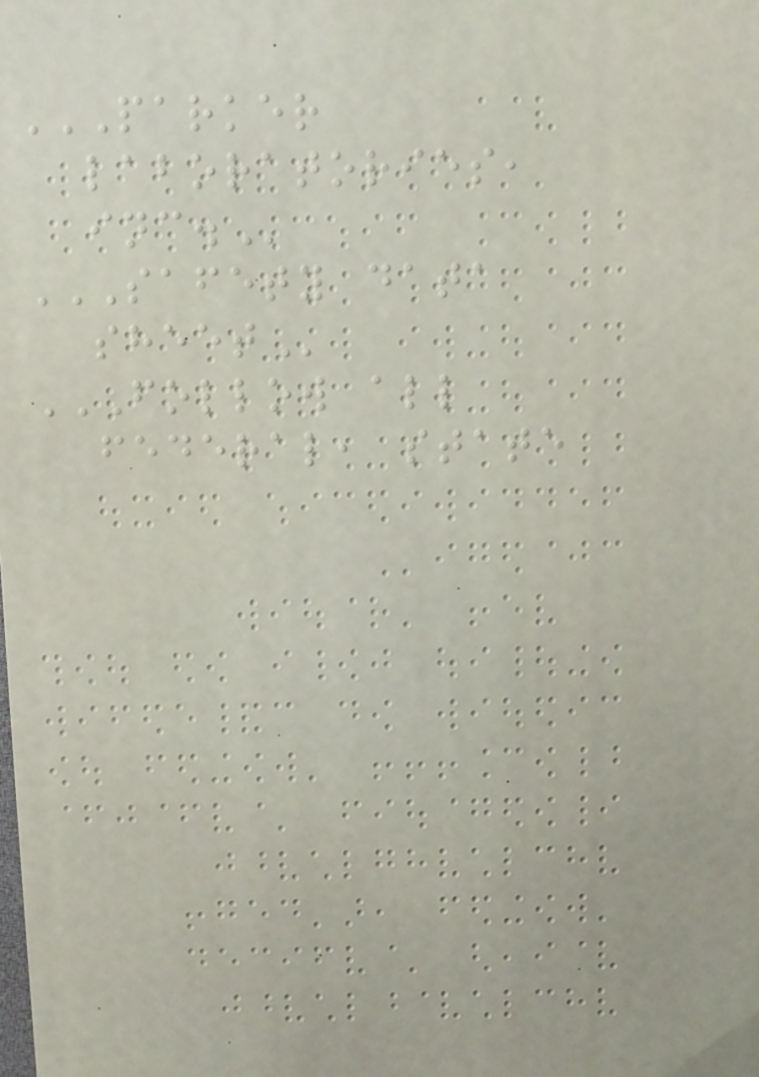PARKER
LABORATORIES,
INC.
SAFETY DATA
SHEET
FOLLOW ALL
FEDERAL, STATE
